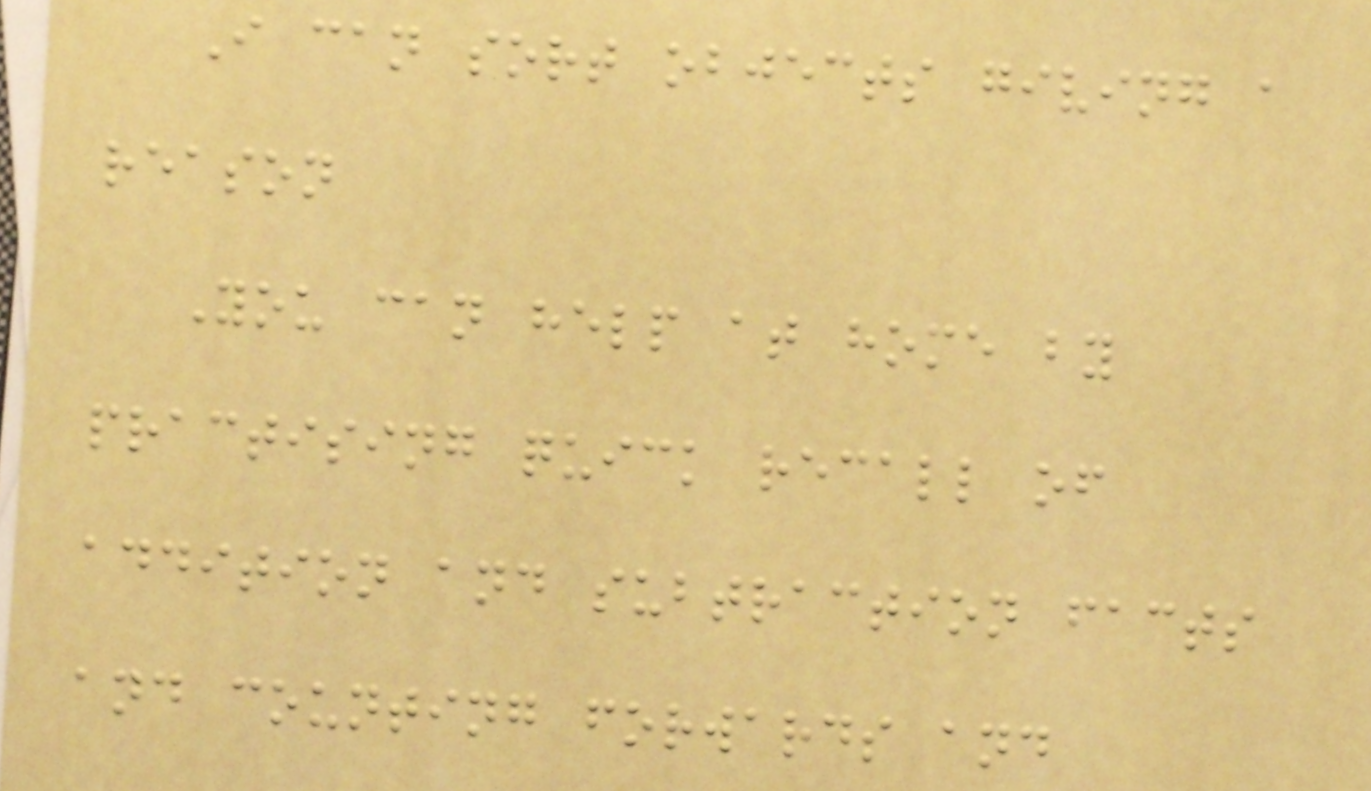I can sort objects giving a
reason
You can help at home by
practising quick recall of
addition and subtraction facts
and counting forwards and
